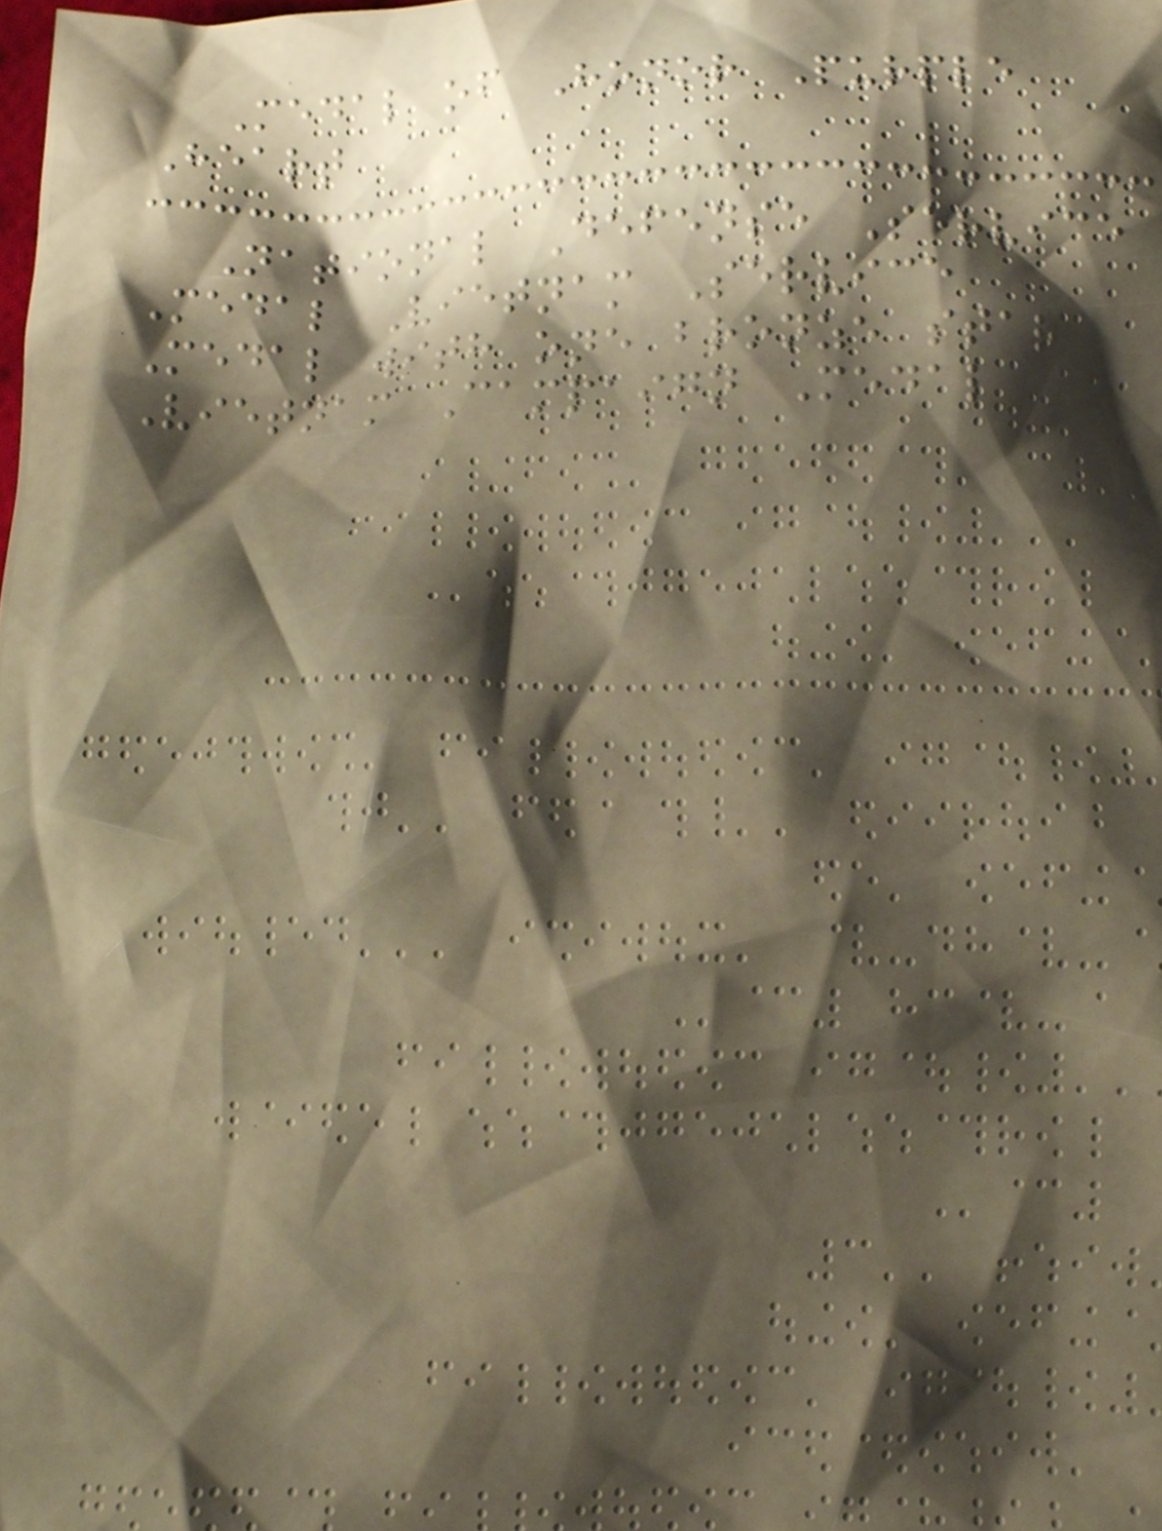Medal of Honor Purple
Heart
National Defense Service
Medal Vietnam Service
Medal with one bronze star
Vietnam Campaign Medal
